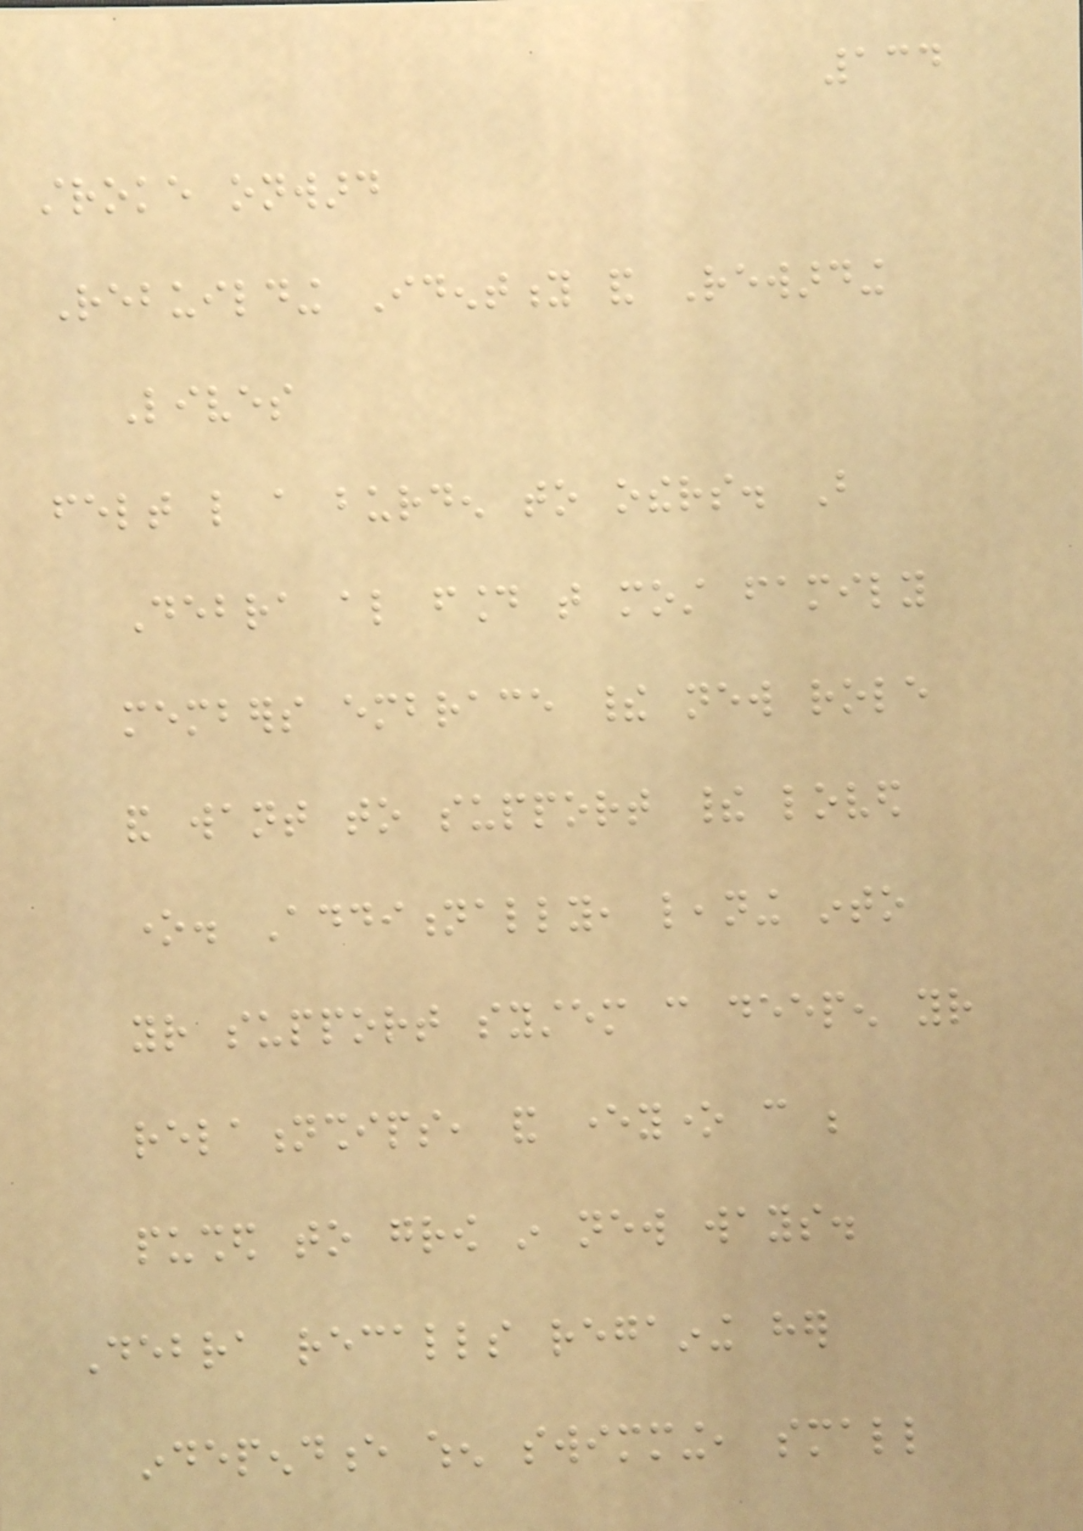134
stroke onward
Rebuilding Identity and Rewarding
Lives
felt like a burden to others. But
Debra also found that most family
members embrace their new role
and want to support their loved
one. Additionally, leaning into
your support system can deepen your
relationships, and everyone can be
pushed to grow in new ways.
Debra recalls regaining her
independence when swimming, small
